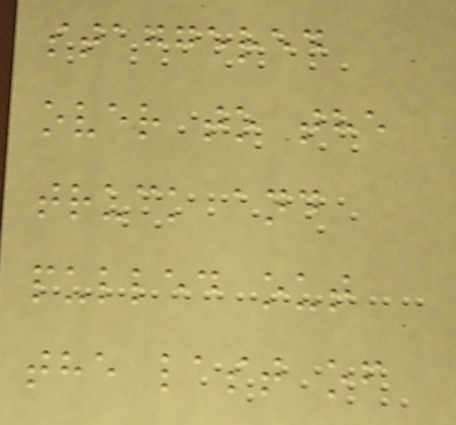staggered
over to the
truck and
pulled out
the last of
